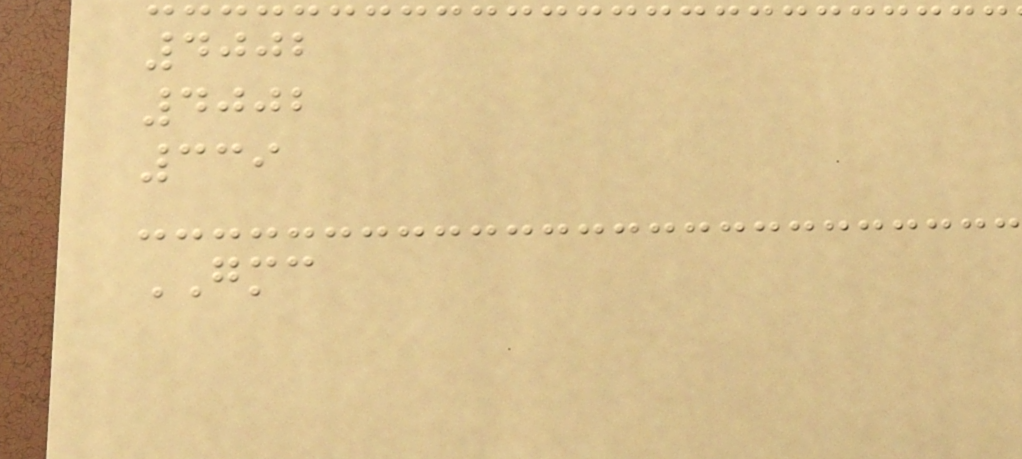4002
4002
339
GMC
